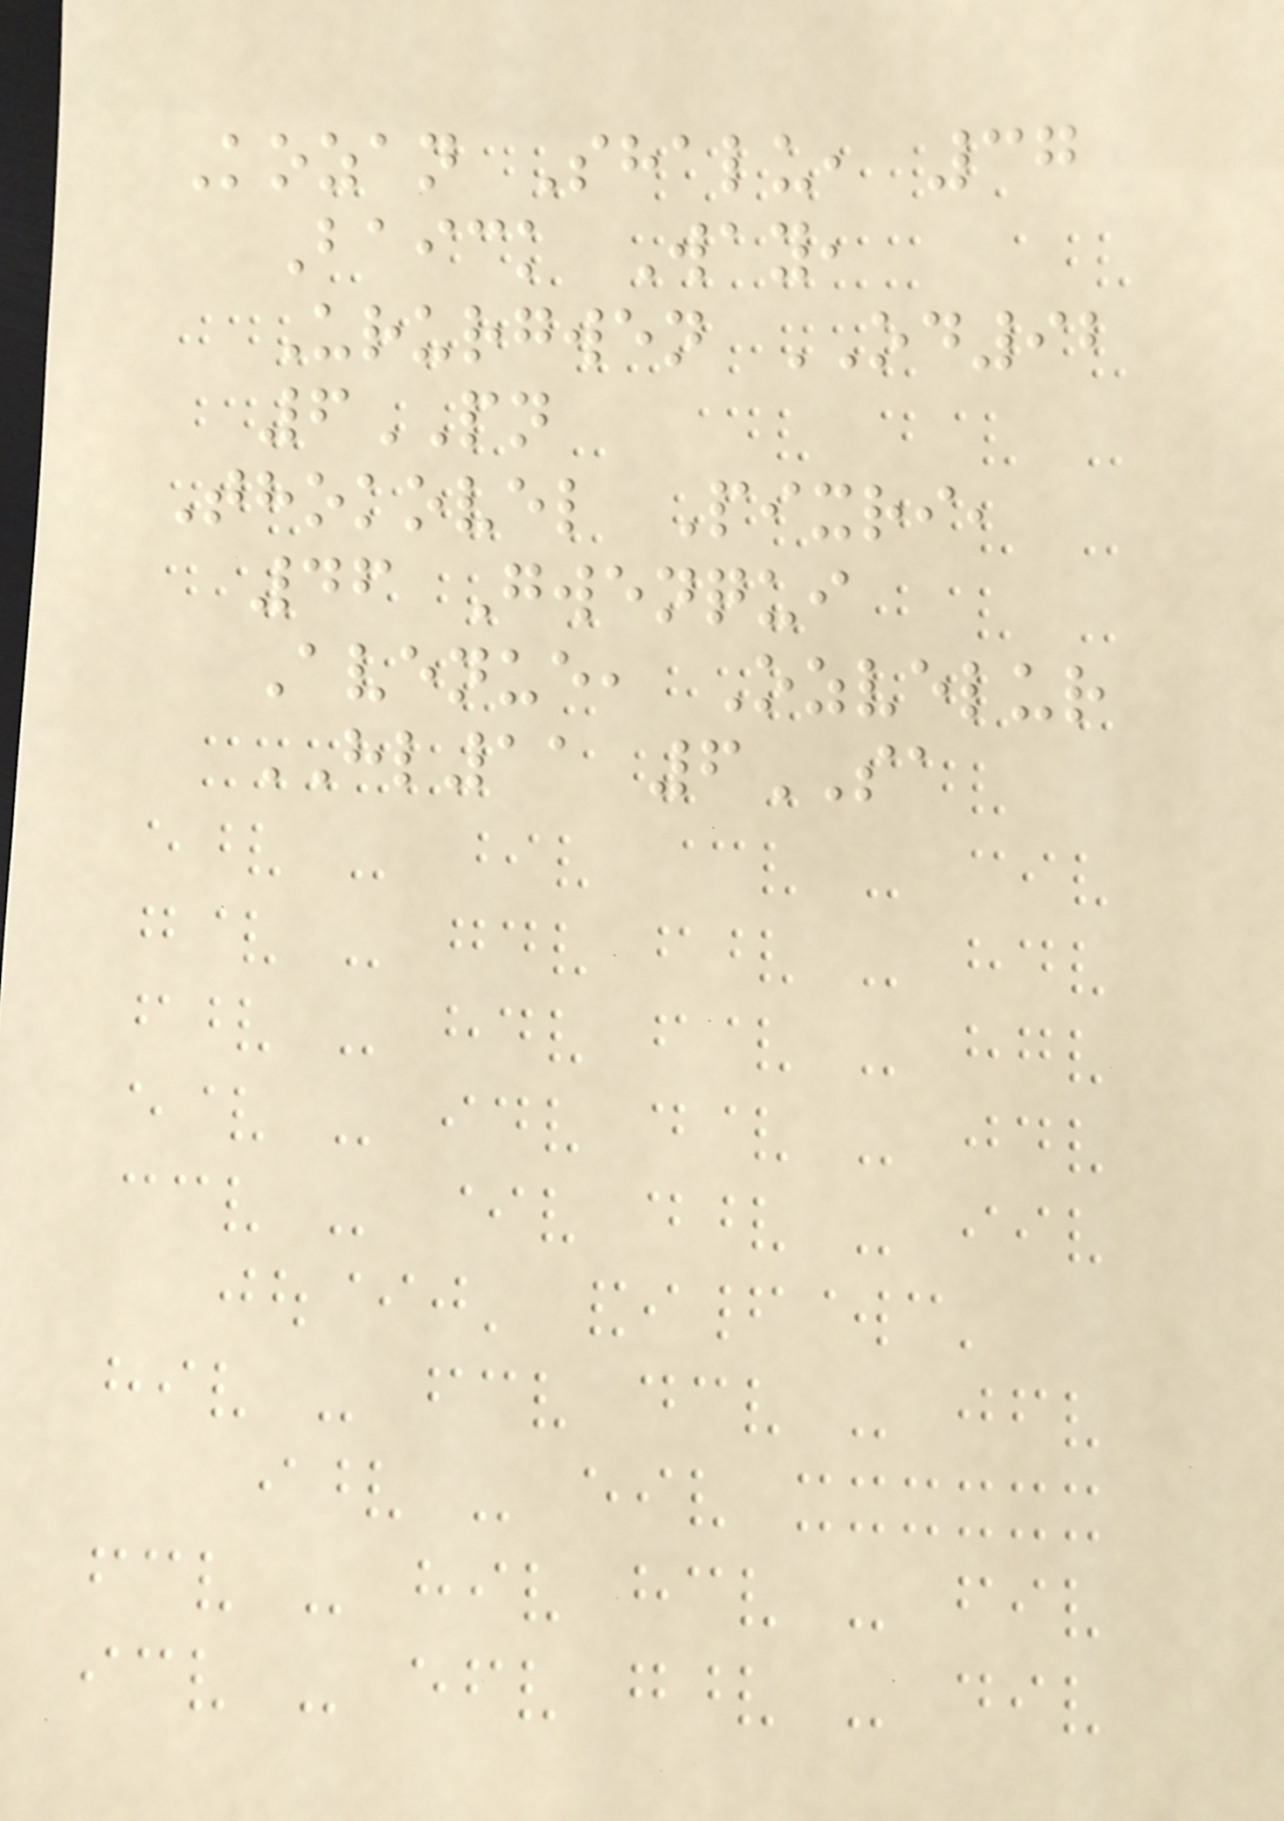Kozan Shalu, 37
Baick Way,
Ururgwen OD92
6PN
Thokovel Pixri,
46 Gwenqui
Avenue, Ozvelur
HL11 6SA
